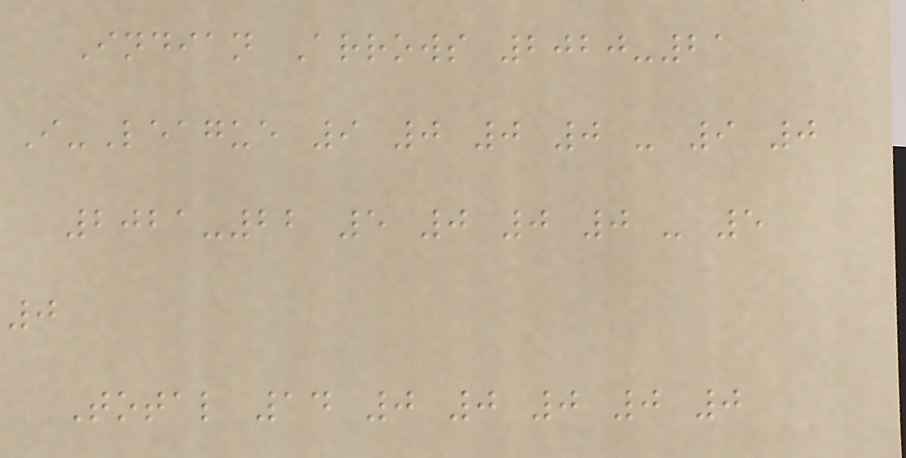Indian Arrows 2020-21
I-League 9 0 0 0 - 9 0
2021-22 5 0 0 0 - 5
0
Total 14 0 0 0 0 0
